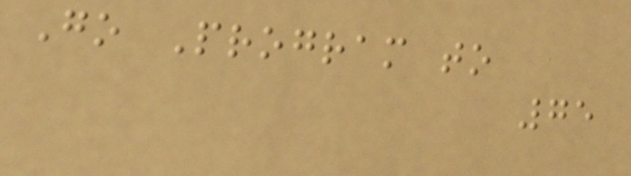Go Program to
75
